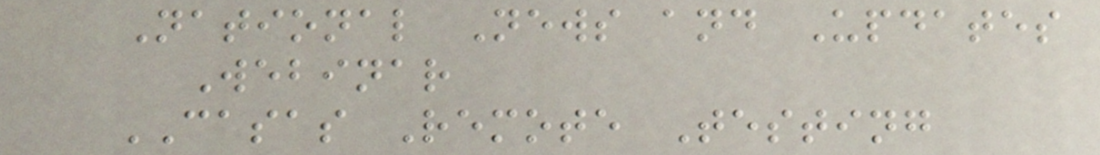National News and Updates
Webinar
CASAS Remote Testing
